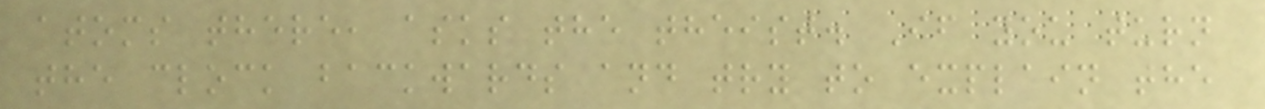atoms there, asks the theist. If you turn
the clock backwards and try to explain the
